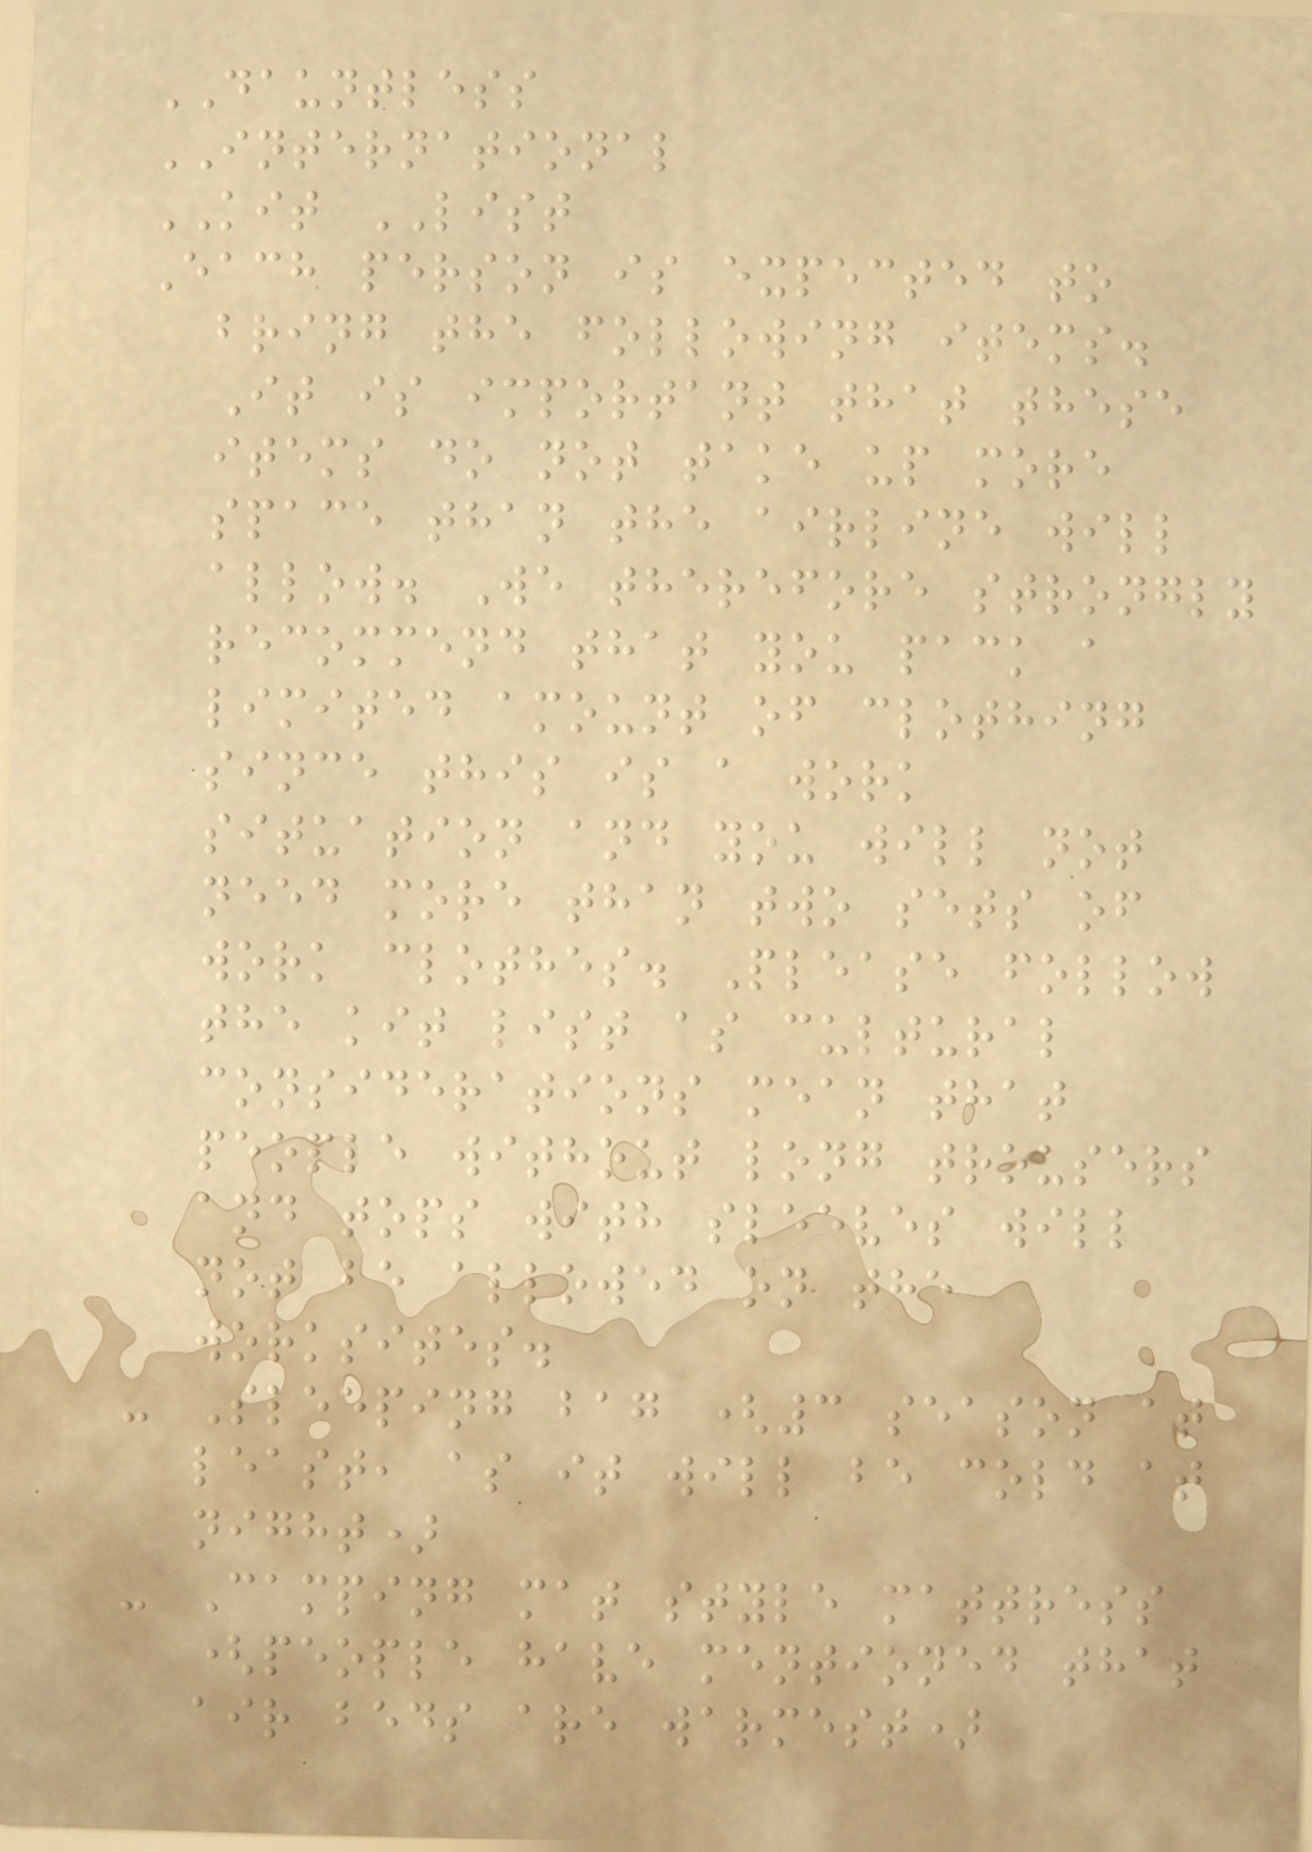DAUNTLESS
INTERNATIONAL
KIT LIST
Each person is expected to
bring the following items.
It is important that these
items do not take up more
space than the airline will
allow. We therefore strongly
recommend that you pack a
limited amount of clothing
since this is a work
situation and you will not
need more than two sets of
work clothes. Please follow
the kit list as cultural
considerations mean that
people without long trousers
and tops with sleeves will
not be allowed on the
worksites.
- Sleeping bag (3 season at
least, as it will be cold at
night)
- Camping mat style mattress
(people have mentioned that
air beds are warmest)
